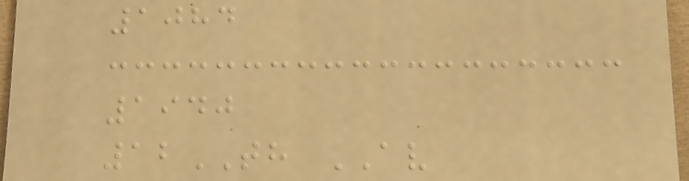1084
1940
12TH AV
